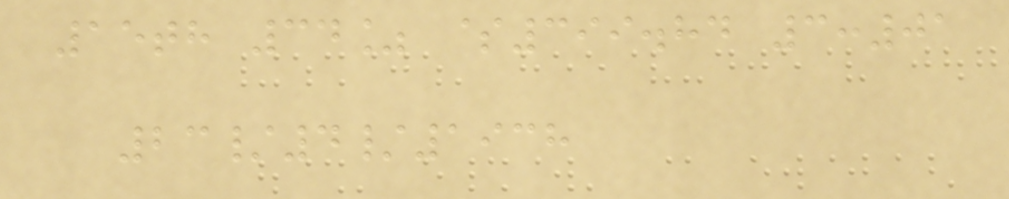15th 34% $399.84 3:01
23/4/1938
